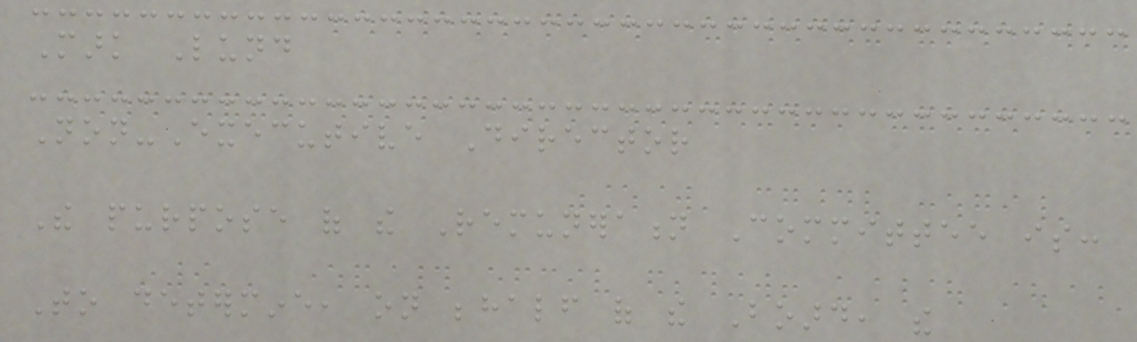Mark Lund
Non-Executive Director
The purpose of the Remuneration Committee is:
To determine, on behalf of the Board, the
